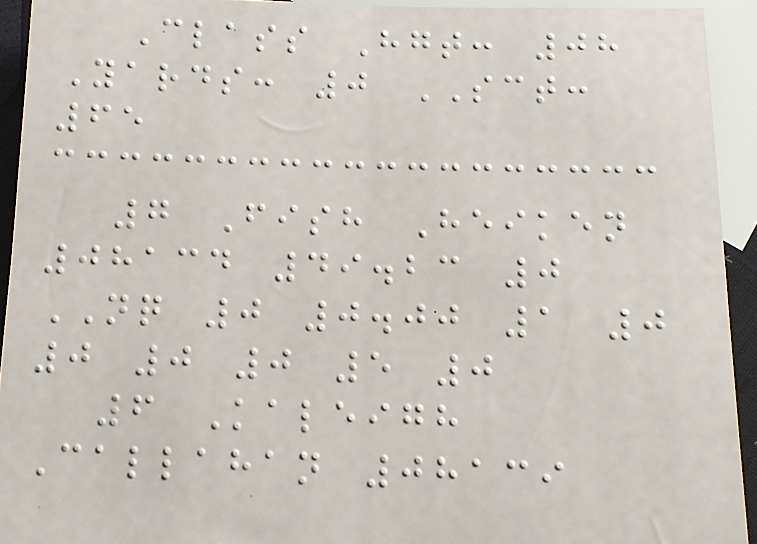Class Hgt: 08
Yards: 0 SCT:
65
7 Fish Heiken
08134 49.23 0
NQ 0 0.00 1 0
0 0 0 5 0
6 Kaleigh
Callahan 08139
